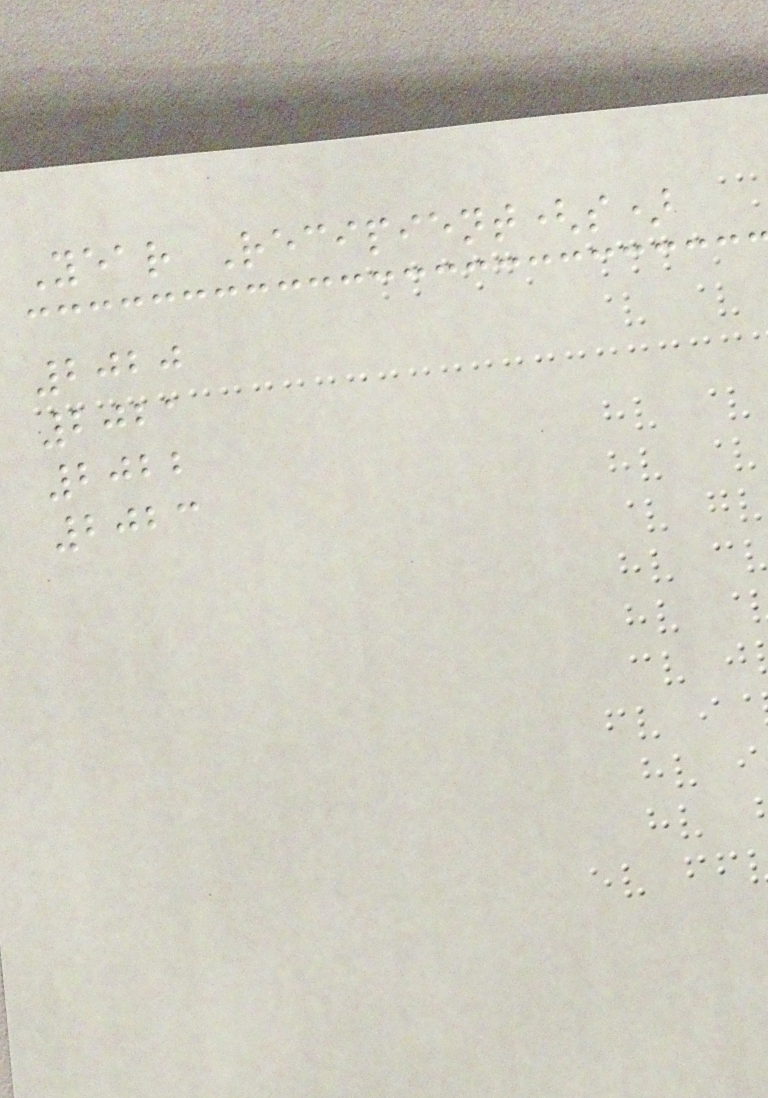Year Recipient(s)
2020
2021
2022
2023
